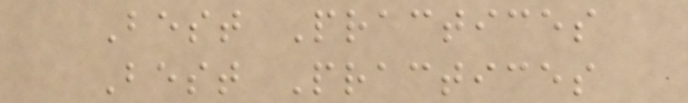Best Practices
Best Practices
